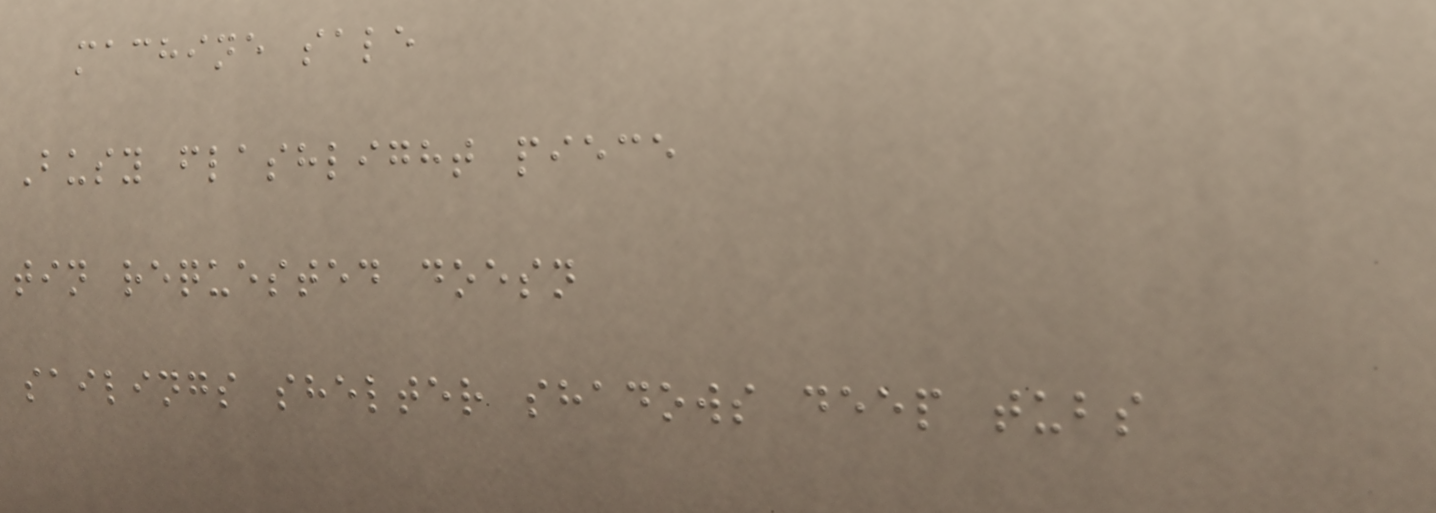machine sale
Busy flashlight piece
tin requested doesn
sailings shelter shadows deep tubs
